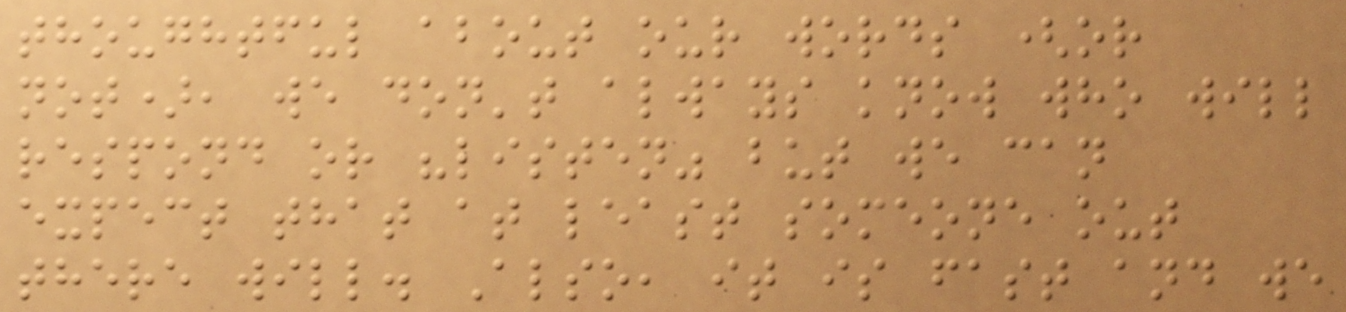thoughtful about our words (or
not), we don't always know who will
respond or "listen" but we can
expect that at least someone out
there will. Also, it is fast and we
